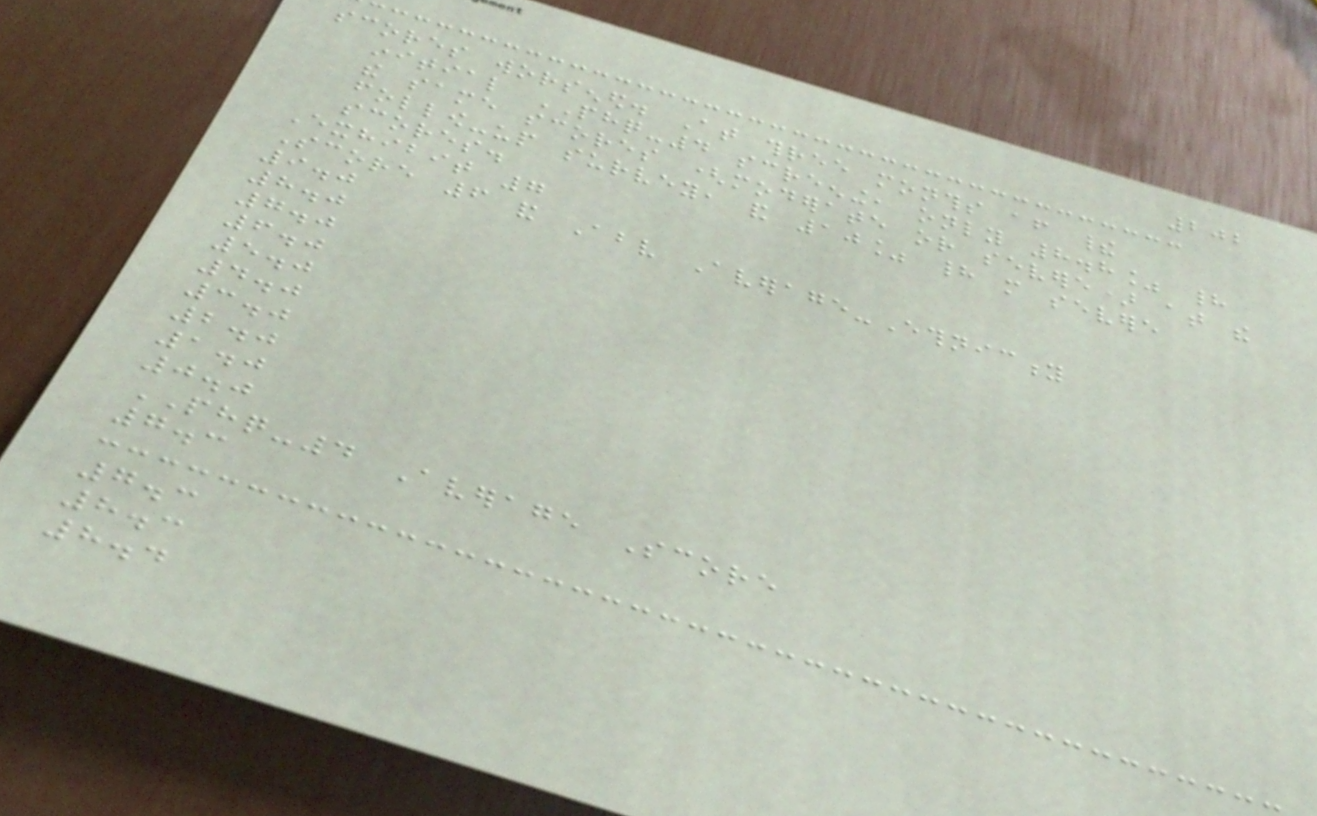202
scores worsened. At three months after their
initial PHQ-4 screening, only 8.8% had
the same scores (moderate or severe) at the
follow-up survey, and 10% had more severe
scores.
Exhibit 7
Score 6 and Above Average-Ethnicity
9.0
8.0
7.0
6.0
5.0
4.0
3.0
2.0
1.0
0.0
PHQ-4 Average Score
7.3
7.3
8.3
8.4
